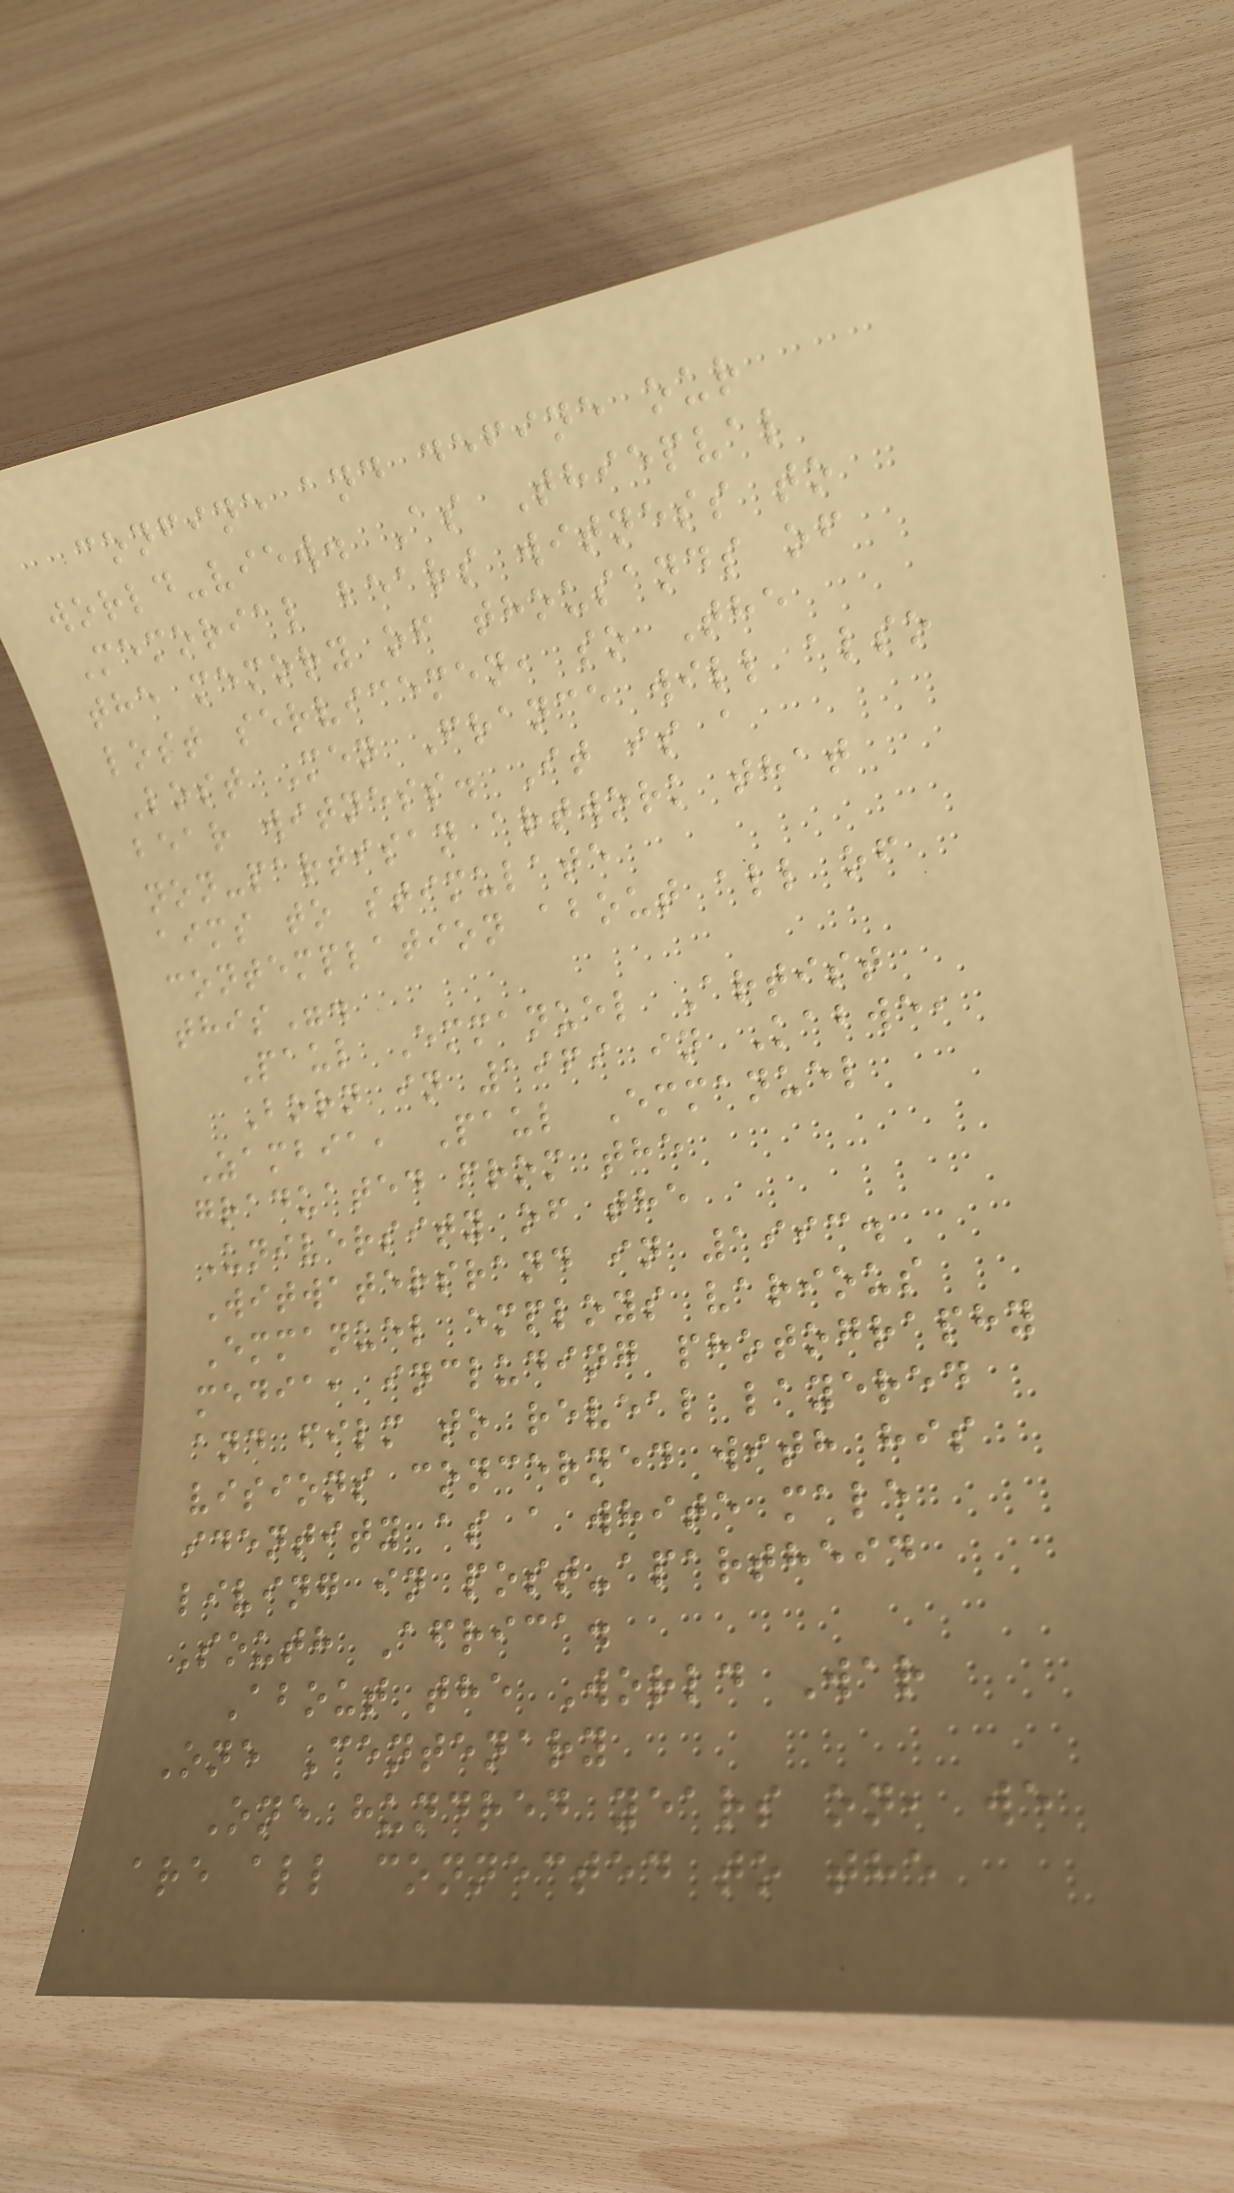confine and define our
world-view. As Thiepval
Memorial bears witness to
the memory of thousands of
lost servicemen, so The
Lost Men France will also
bear witness. It is a
non-partisan artwork that
aims to stimulate
contemplation about all of
this".
Paul Emmanuel Artist
Born in 1969 in Kabwe,
Zambia, Paul Emmanuel
graduated from the
University of the
Witwatersrand in 1993.
Emmanuel employs various
media, including photography
and film to reveal layered
visions concerned with his
identity as a white male
living in post-apartheid
South Africa.
About the World War
One Centenary
One hundred years on, we
are all connected to the
